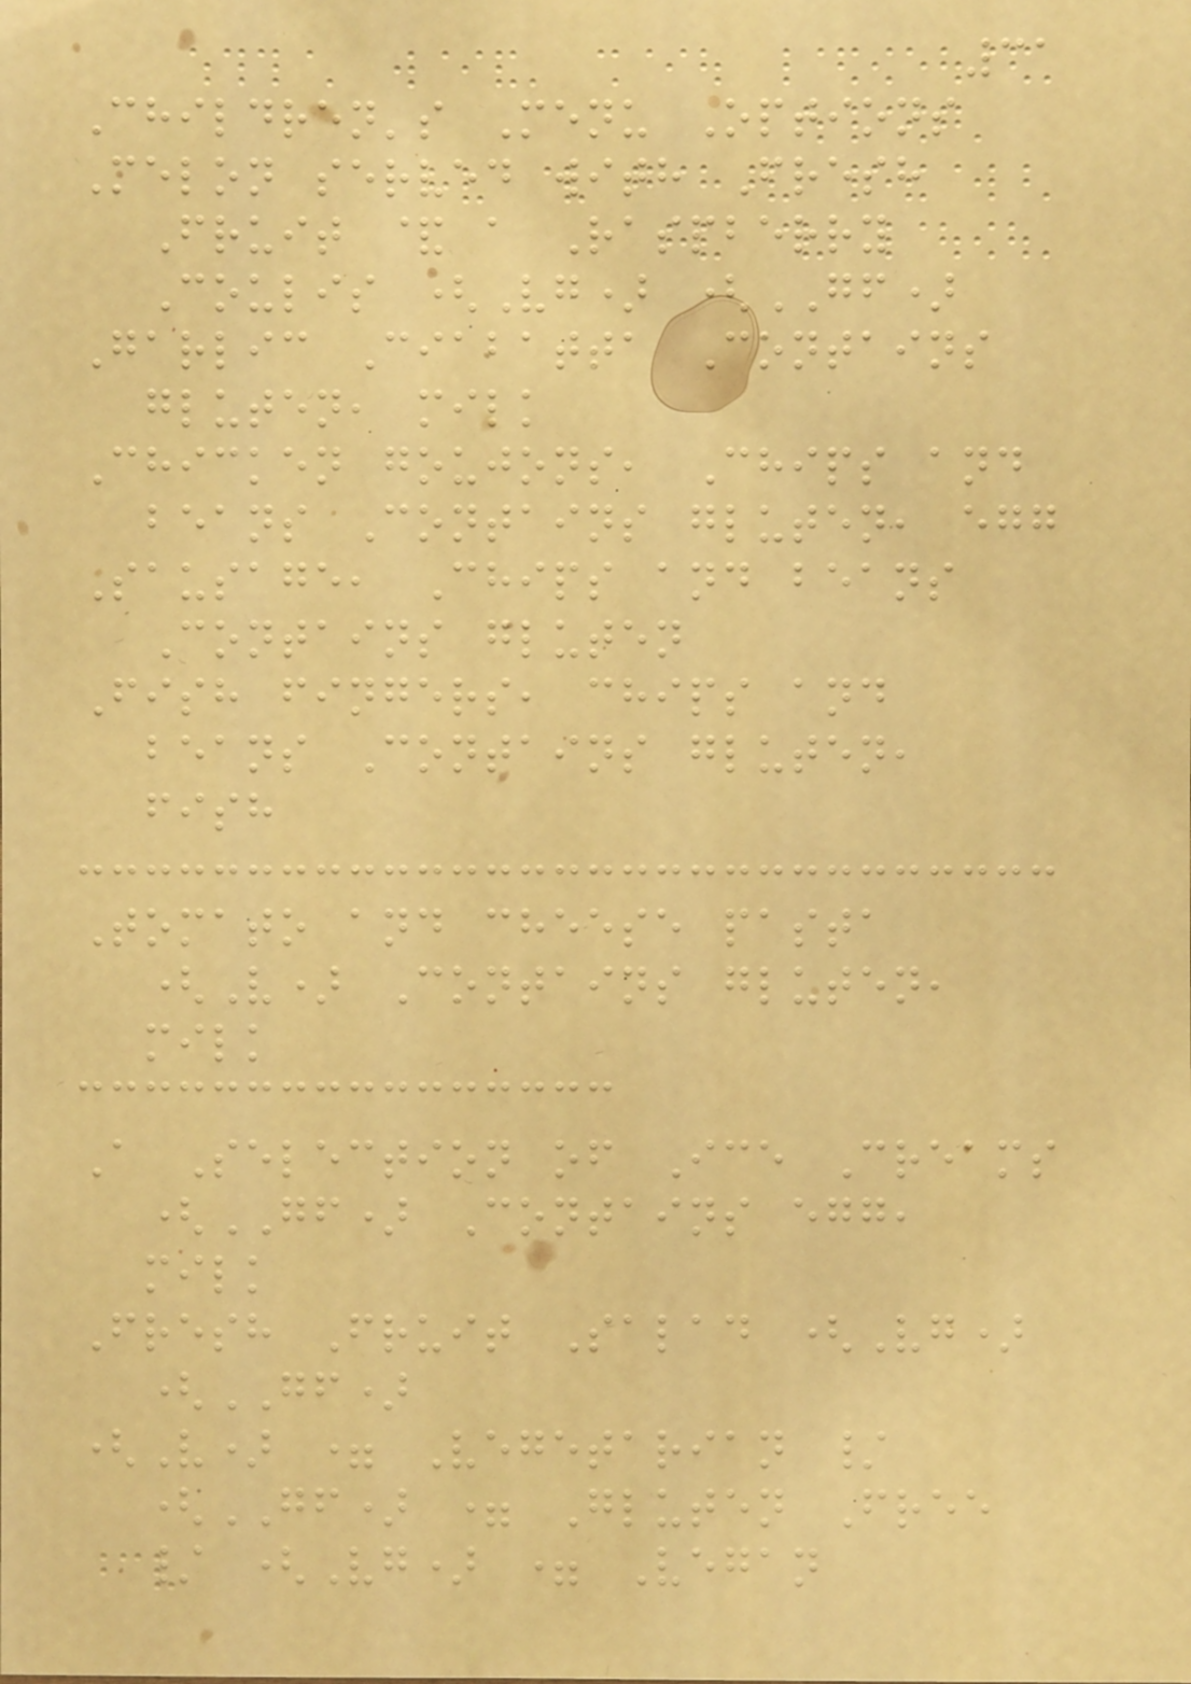31
Children's Menu Options
Melon served with Fresh
Fruit & a Raspberry
Coulis (Vg) (GF)
Garlic Ciabatta Contains
gluten, milk
Chicken goujons, Chips and
beans Contains gluten, egg
Sausage, Chips and beans
Contains gluten
Fish fingers, chips and
beans Contains gluten,
fish
Tomato and cheese pasta
(V) Contains gluten,
milk
A Selection of Ice Creams
(GF) Contains egg,
milk
Fresh Fruit Salad (Vg)
(GF)
(V) = Vegetarian /
(GF) = Gluten Free
/ (Vg) = Vegan
